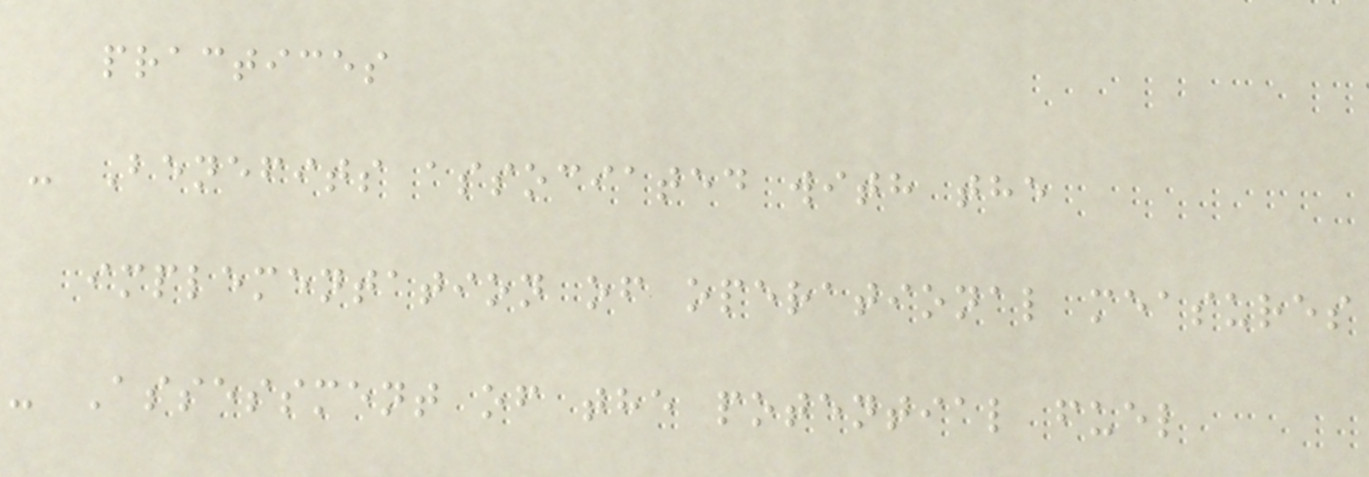practices
- Benefits associated with the
implementation of operational measures
- Assessment of the potential fuel
